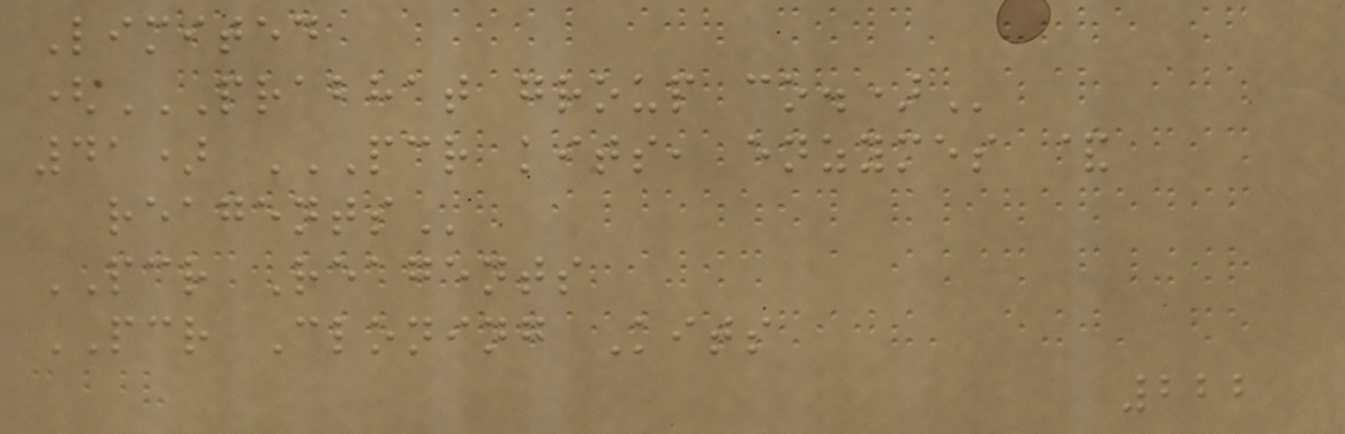Limited
(PRABHAT GROUP CO.)
41) PCR KITS, ENZYMES &
REAGENTS
PCR Reagents
PCR Cloning Kits
222
